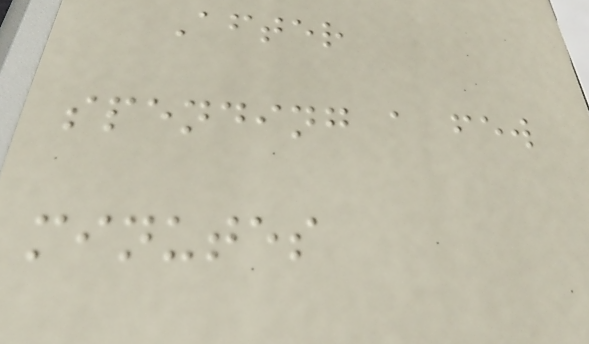After
spending a few
minutes
